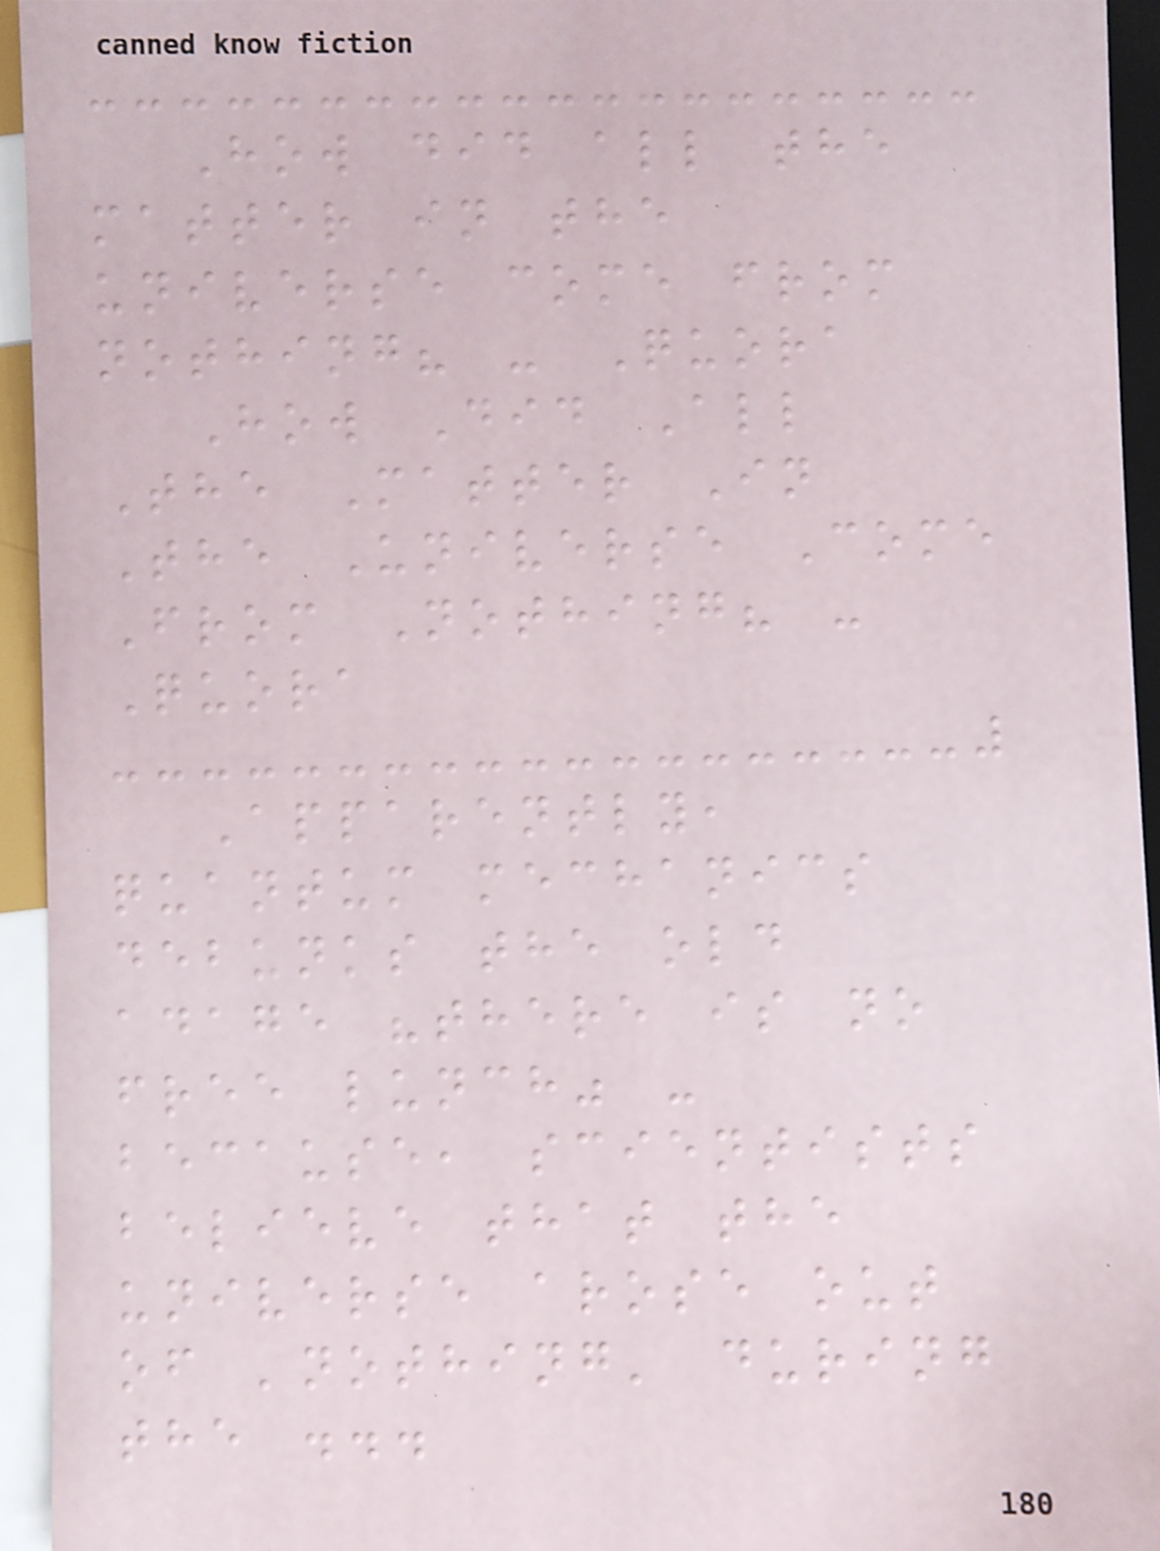How did all the
matter in the
universe come from
nothing? - Quora
How Did All
The Matter In
The Universe Come
From Nothing? -
Quora
Apparently,
quantum mechanics
debunks the old
adage "there is no
free lunch" -
because, scientists
believe that the
universe arose out
of 'nothing' during
the ...
